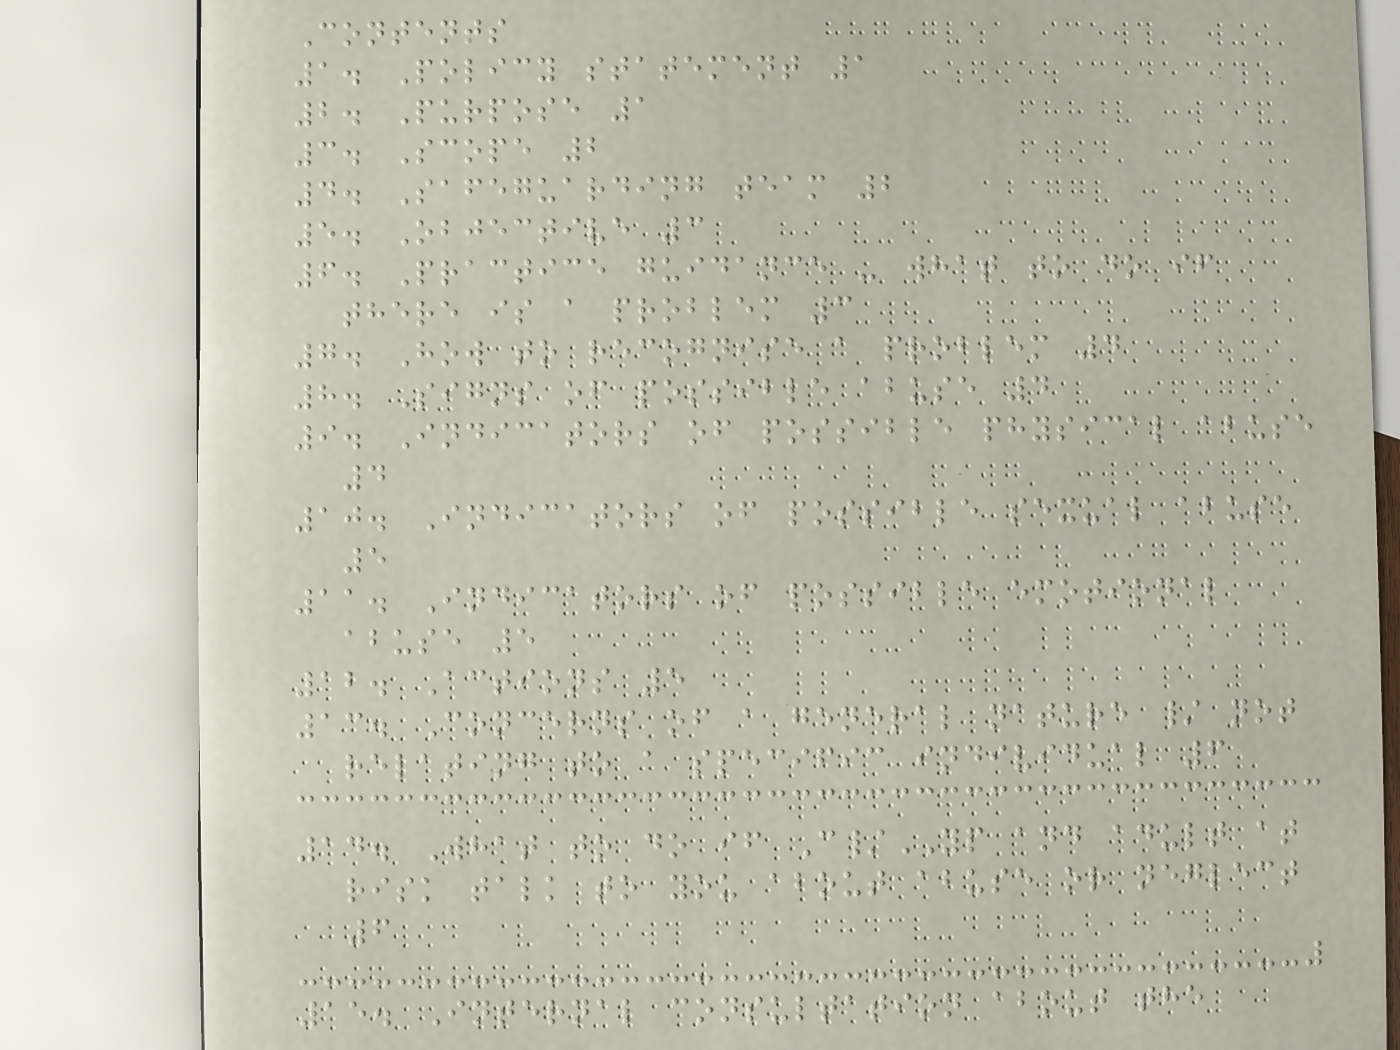Contents
1. Policy statement 1
2. Purpose 1
3. Scope 2
4. Safeguarding team 2
5. Objective 3
6. Practice guidance - what to do if
there is a problem 3
7. How to recognise a problem 4
8. Signs of possible abuse 4
9. Indicators of possible physical abuse
4
10. Indicators of possible sexual abuse
5
11. Indicators of possible emotional
abuse 5
12. Actions 5
13. Concerns of a general nature / not
relating to a specific individual 6
14. What to do if C/YP and adult at
risk talk to you about abuse or neglect
6
15. Internal consultation about the
